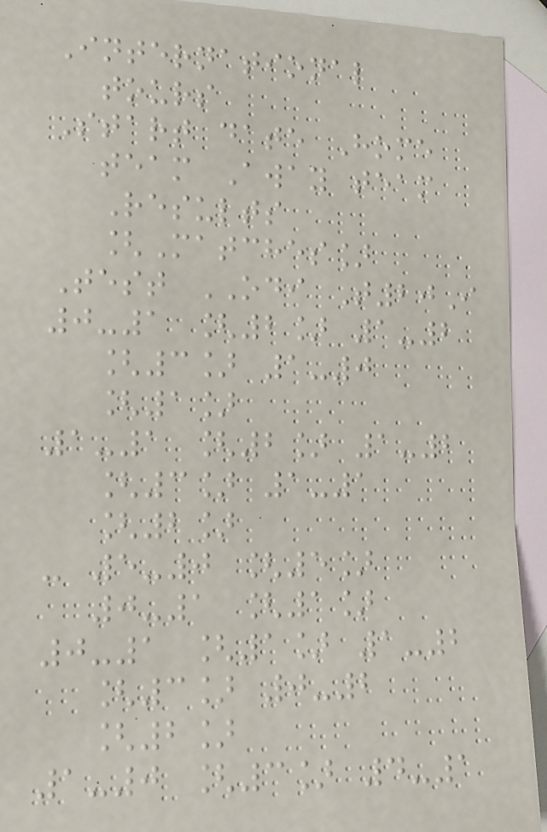International
tours
Start date Home
team Away team
Results
[Matches]
Test ODI T20I
0-1 [2] 1-2
[3] 1-0
[1]
1-1 [2] 1-2
[3] 1-1
[2]
- 5-0 [5]
0-1 [1]
0-1 [1] 1-2
[3] 0-2
[2]
1-0 [3] 4-1
